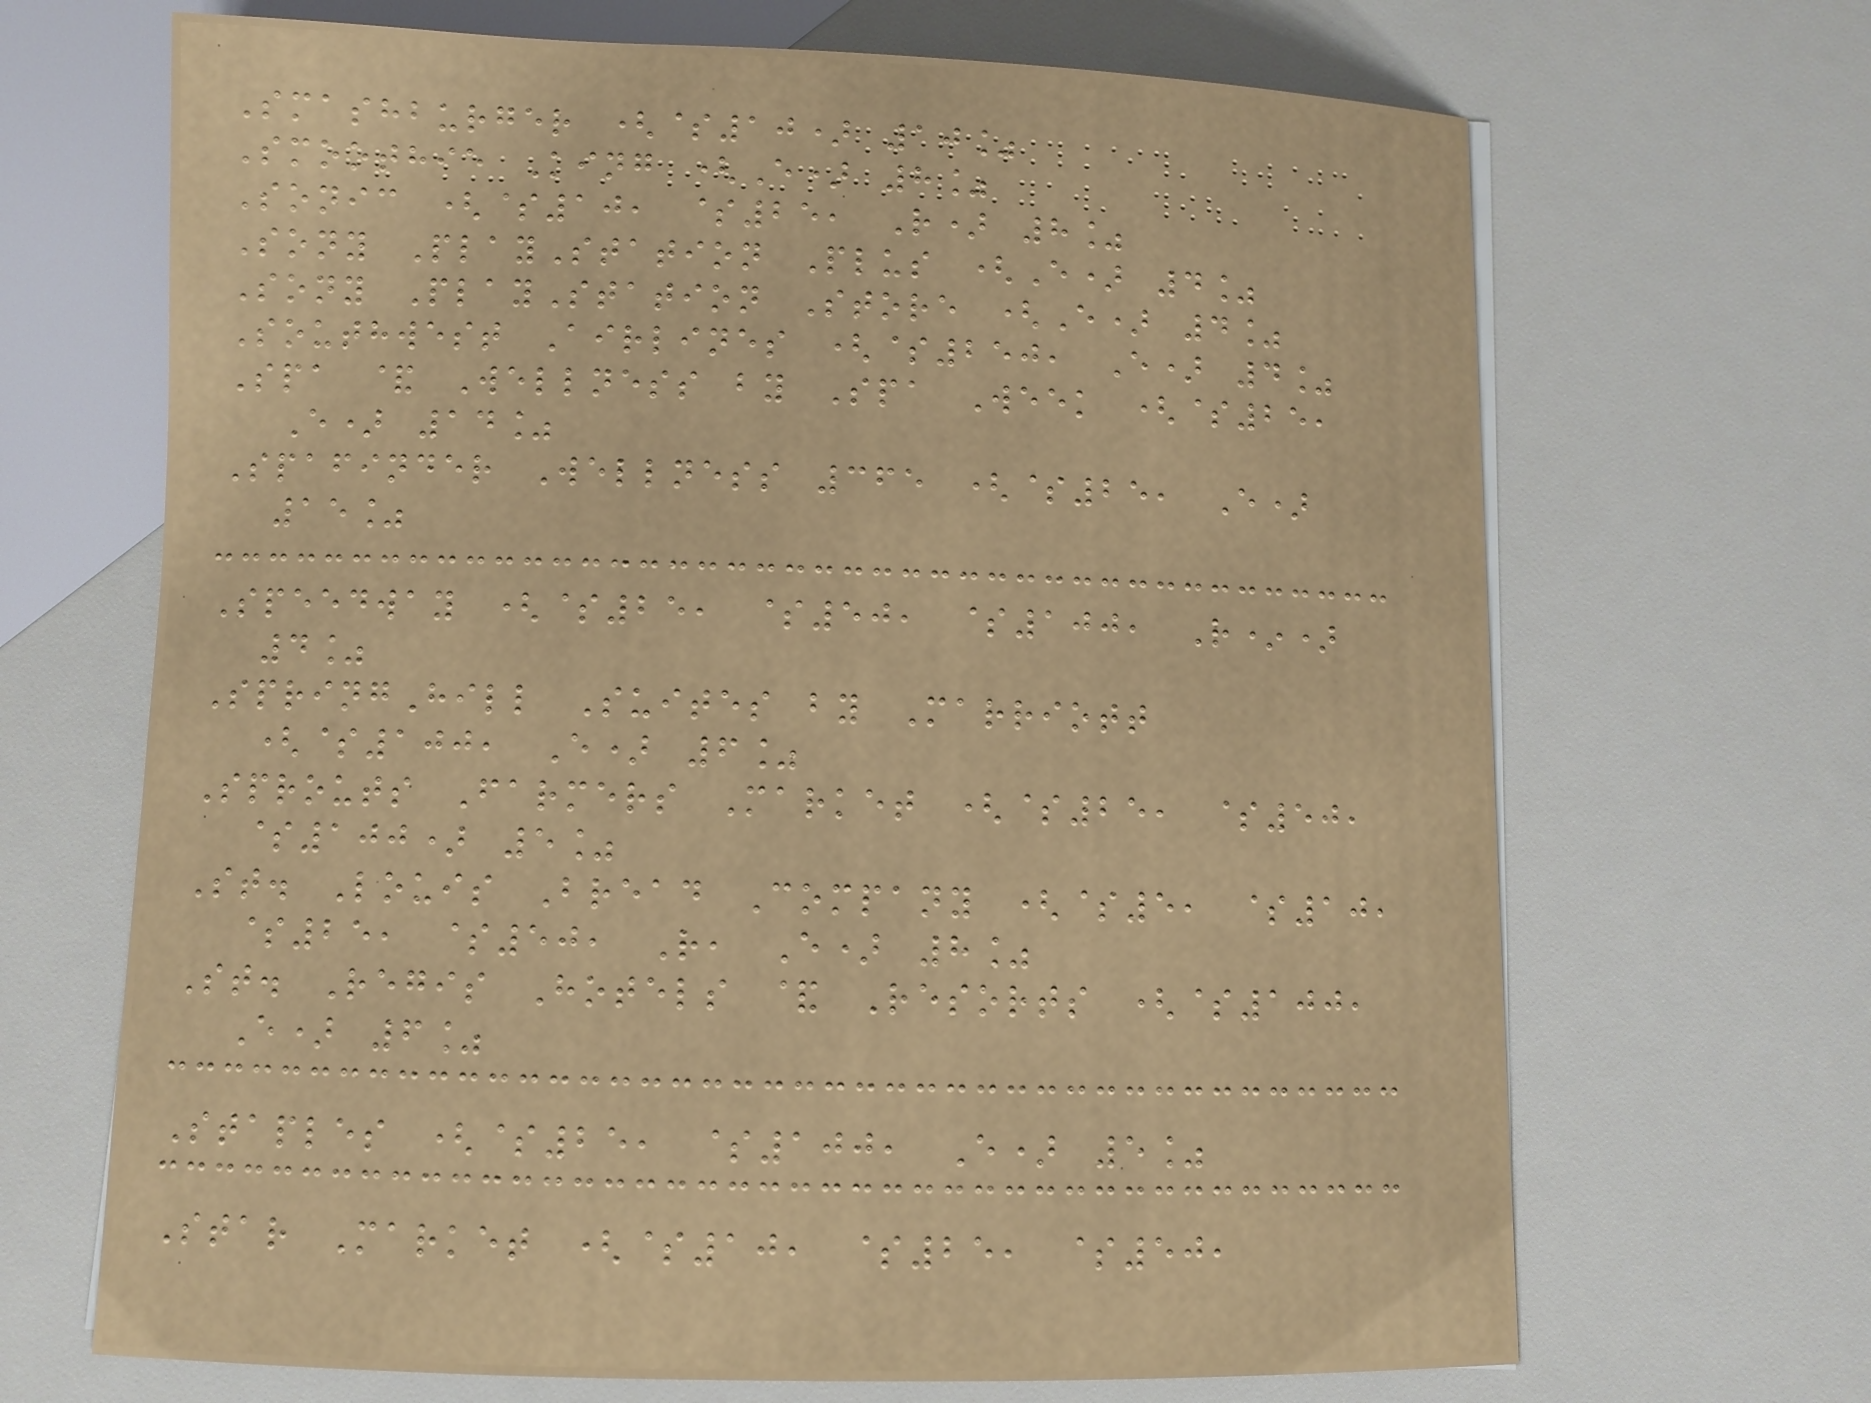Smashburger ($10) 10%
Smoothie King (E) 8%
Sonic ($10, $25, R) 8%
Sony PlayStation Plus (E) 4%
Sony PlayStation Store (E) 4%
Southwest Airlines ($250, E) 4%
Spa & Wellness by Spa Week ($25,
E) 14%
Spafinder Wellness 365 ($25, E)
15%
Speedway ($25, $50, $100, R*)
4%
SpringHill Suites by Marriott
($100, E) 6%
Sprouts Farmers Market ($25, $50,
$100) 5%
St. Louis Bread Company ($5, $10,
$25, $50, R, E) 8%
St. Regis Hotels & Resorts ($100,
E) 6%
Staples ($25, $100, E) 5%
Star Market ($10, $25, $50,
